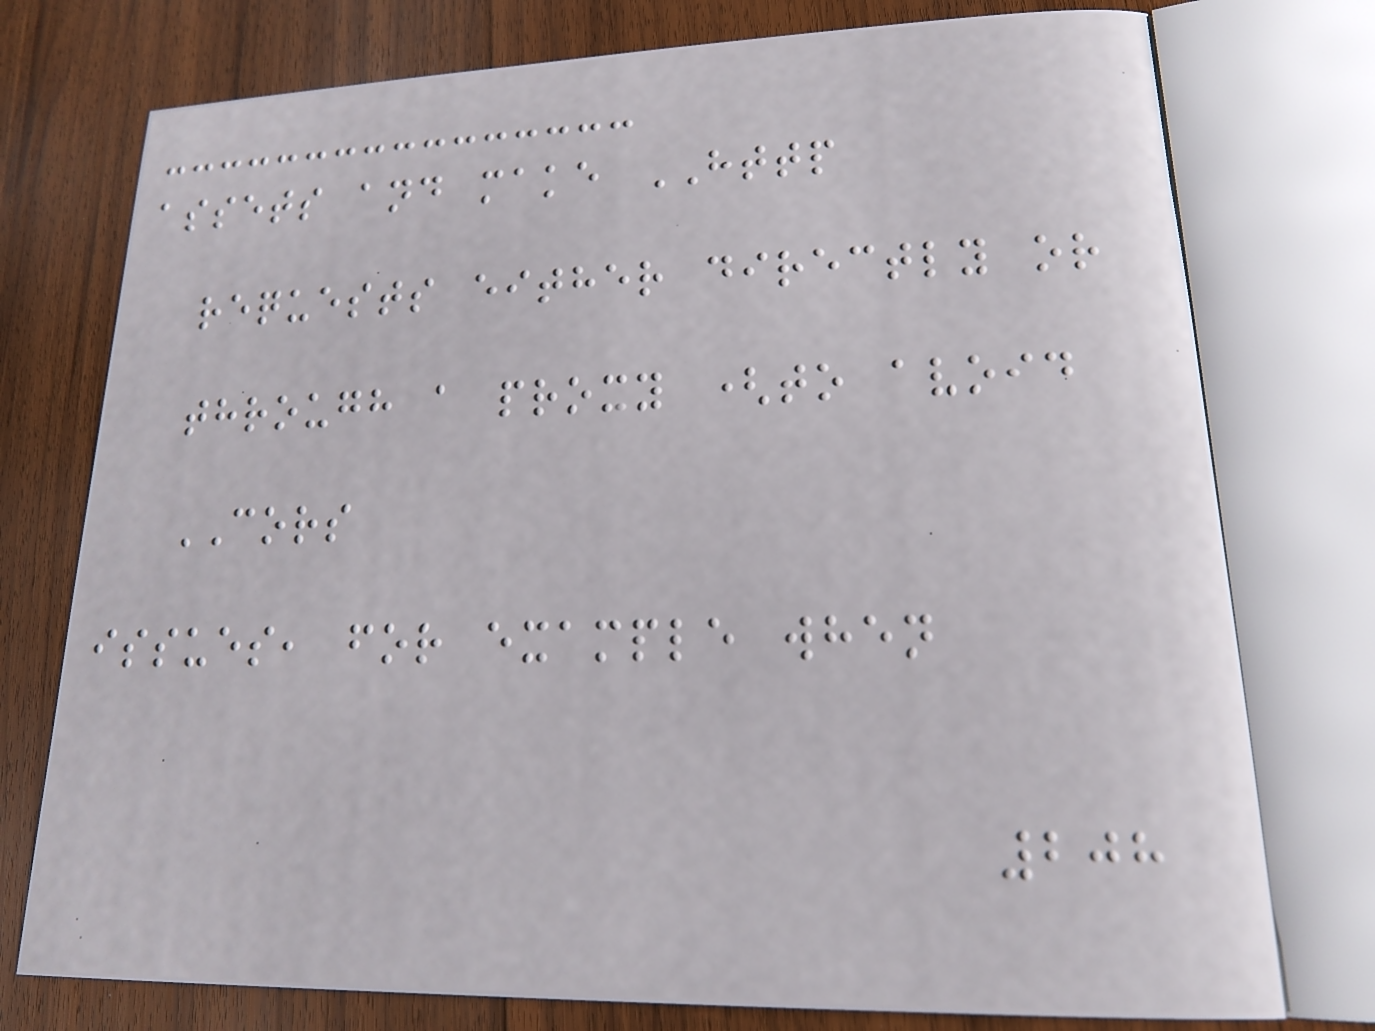assets and make HTTP
requests either directly or
through a proxy (to avoid
CORS
issues, for example when
208
